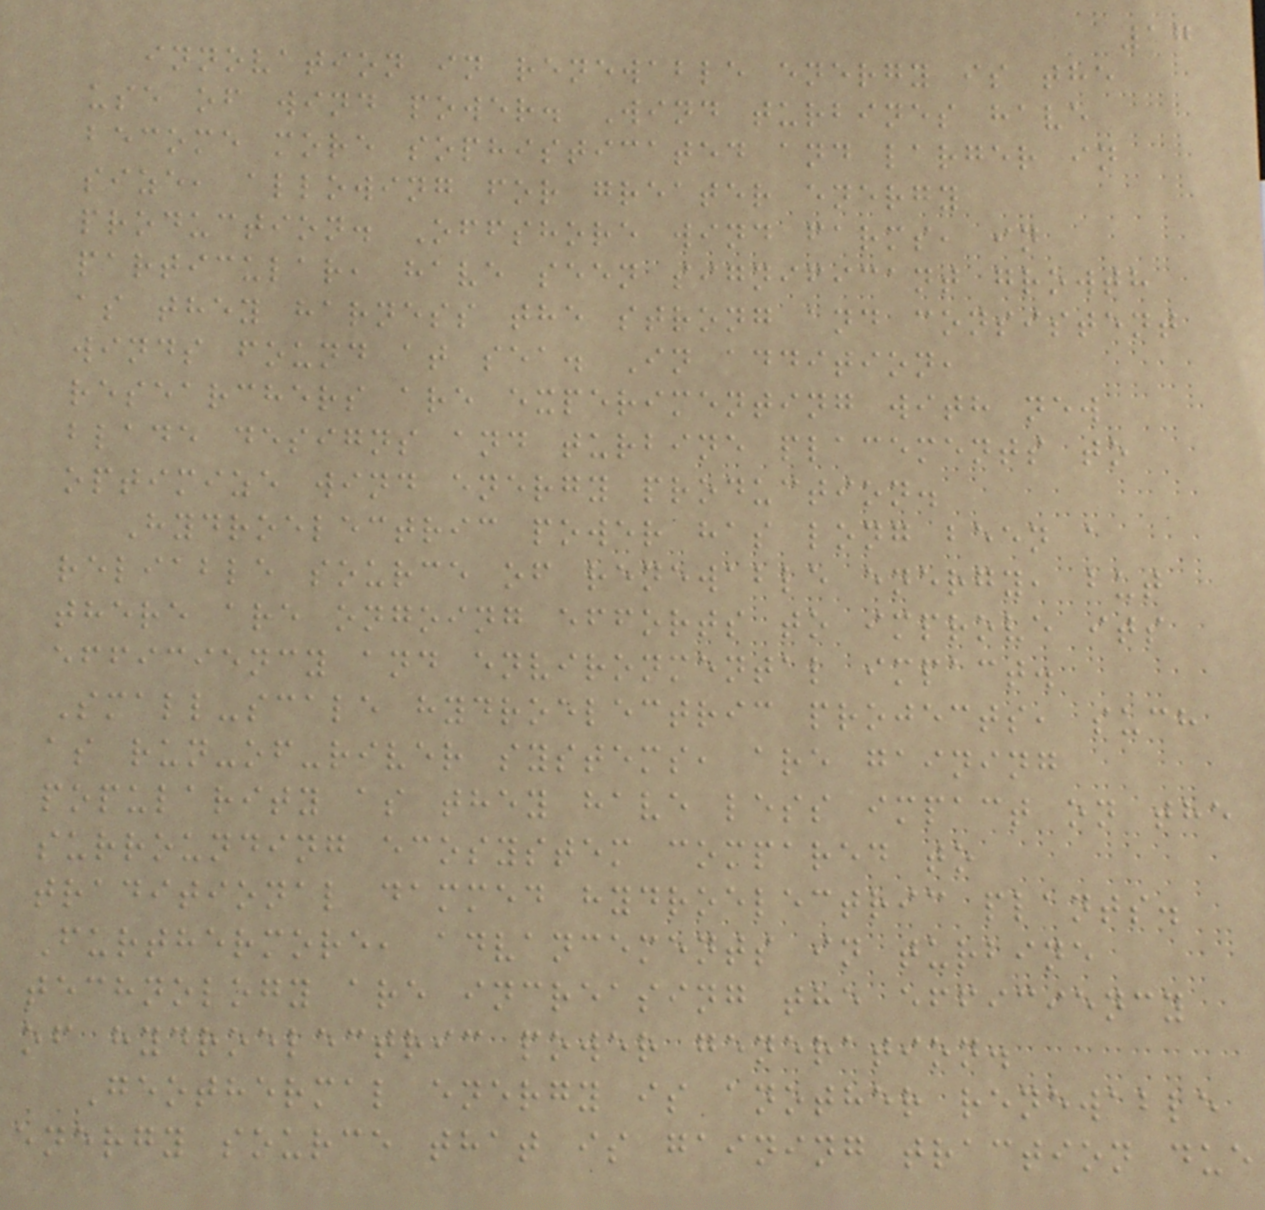17
innovation in renewable energy is the
use of wind power. Wind turbines have
become more sophisticated and larger in
size, allowing for greater energy
production. Offshore wind farms, in
particular, have seen significant growth
as they harness the strong and consistent
winds found at sea. In addition,
researchers are experimenting with new
blade designs and turbine placements to
optimize wind energy production.
Hydroelectric power has long been a
reliable source of renewable energy, but
there are ongoing efforts to improve its
efficiency and environmental impact.
Small-scale hydroelectric projects, such
as run-of-river systems, are gaining
popularity as they have less impact on the
surrounding ecosystem compared to
traditional dammed hydroelectric plants.
Furthermore, advancements in turbine
technology are increasing the efficiency
of hydroelectric power generation.
Geothermal energy is another renewable
energy source that is gaining traction due
